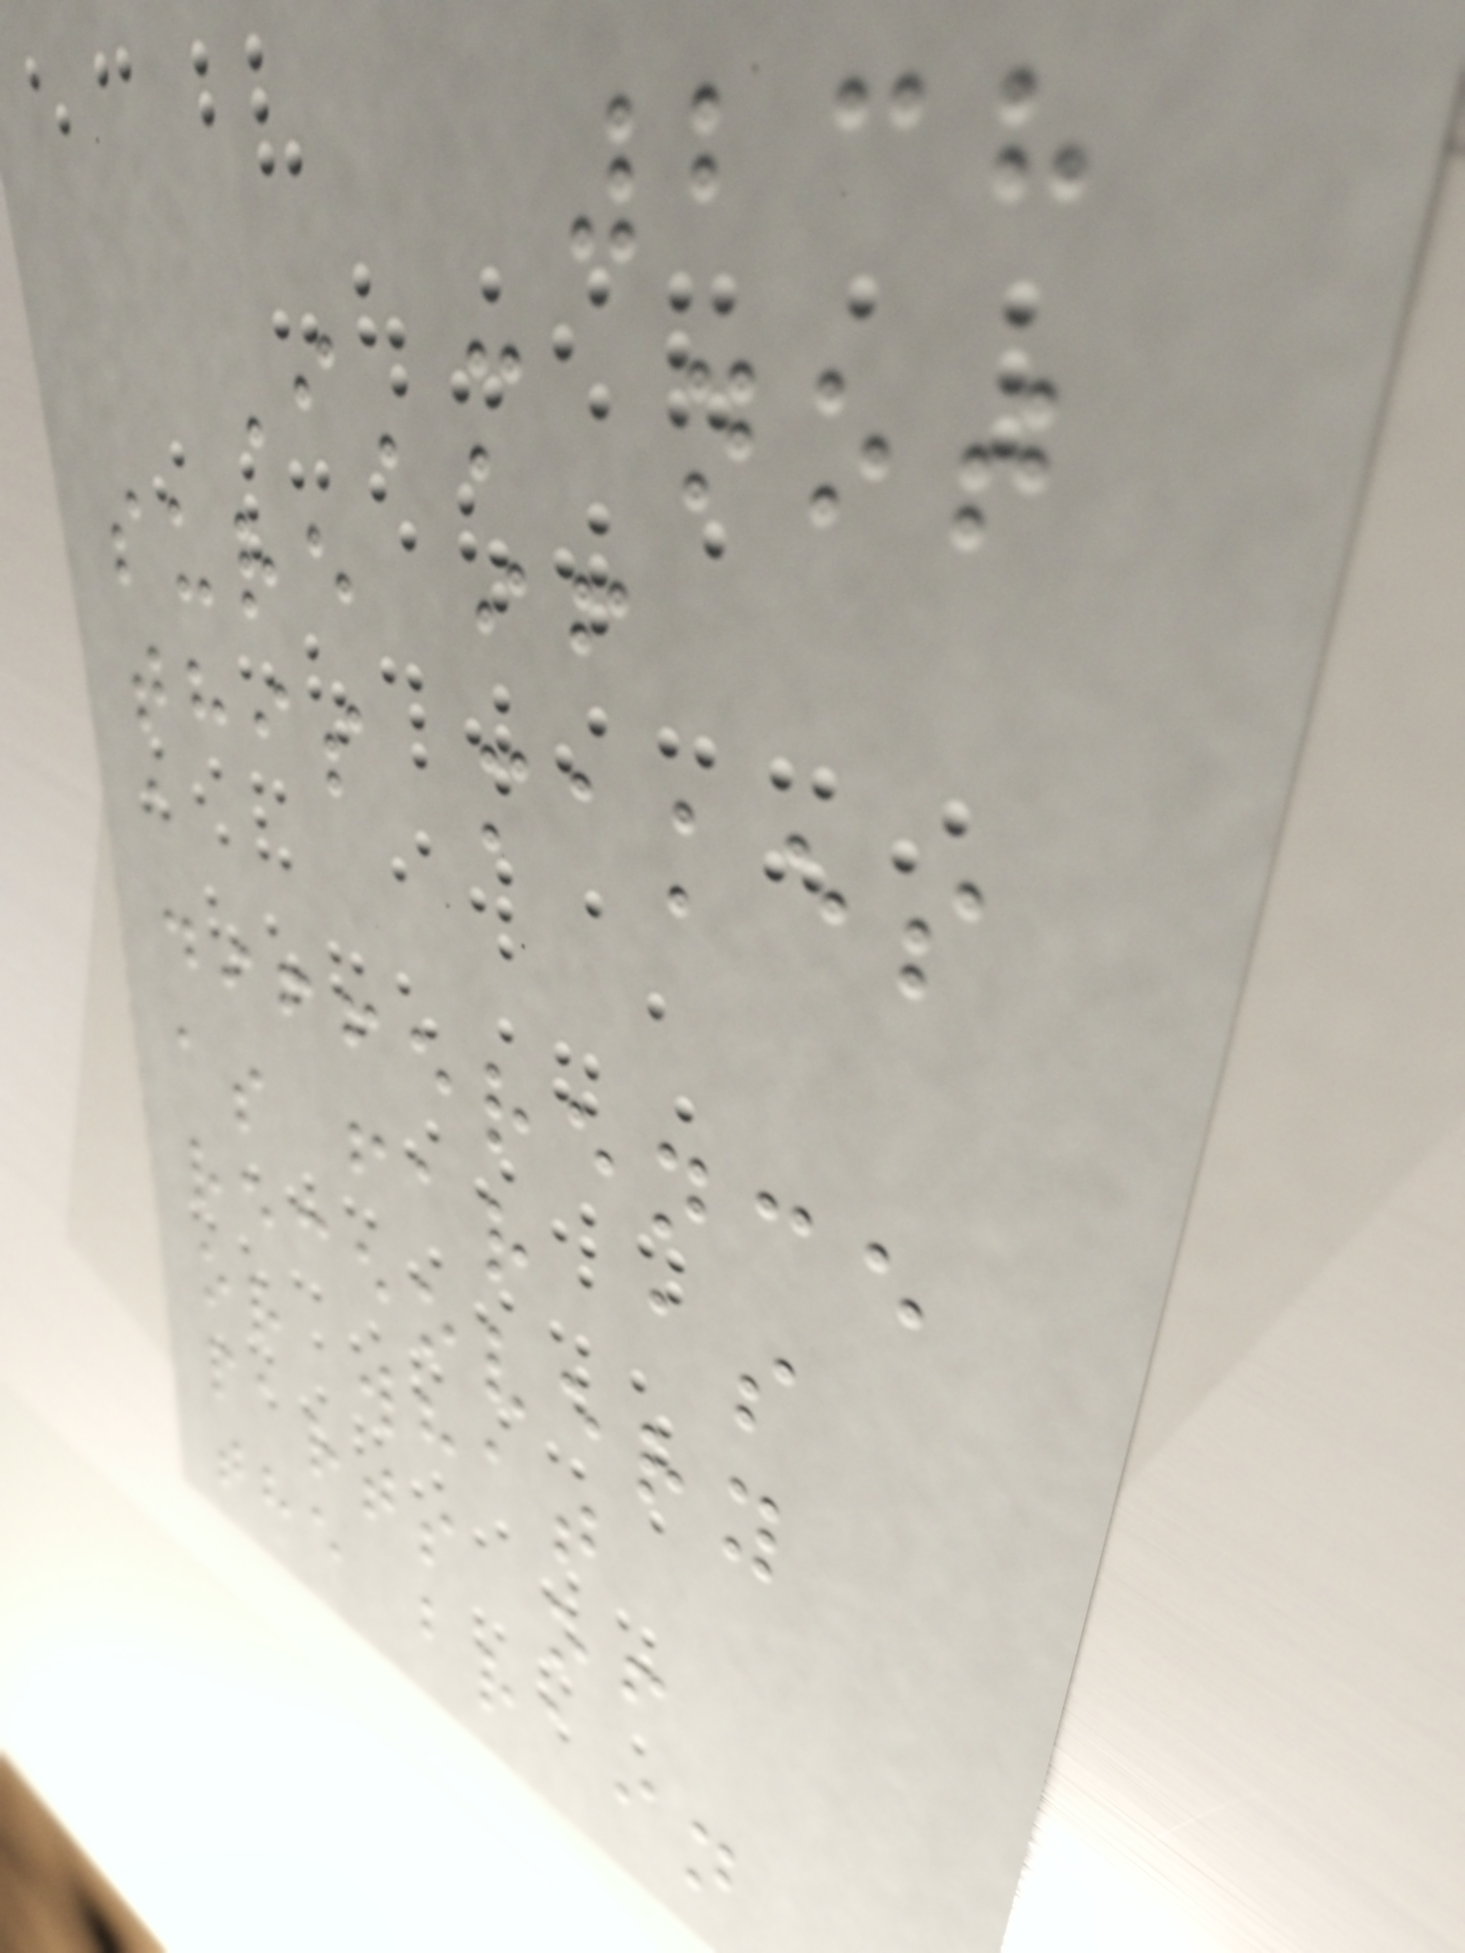238
I'm not
sure if
this makes
a
difference
as far as
receovery
or what
parts of
the brain
